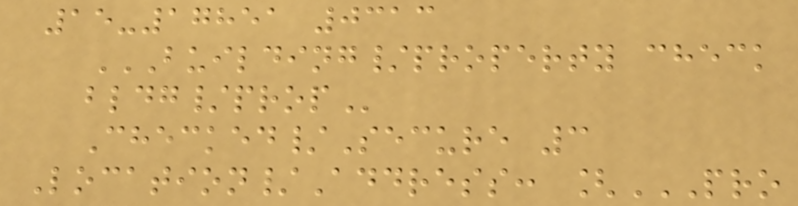15-17851 0313
BUILDING/PROPERTY CHECK
BLDG/PROP
Checked/Secure 3
Location/Address: [PRO
